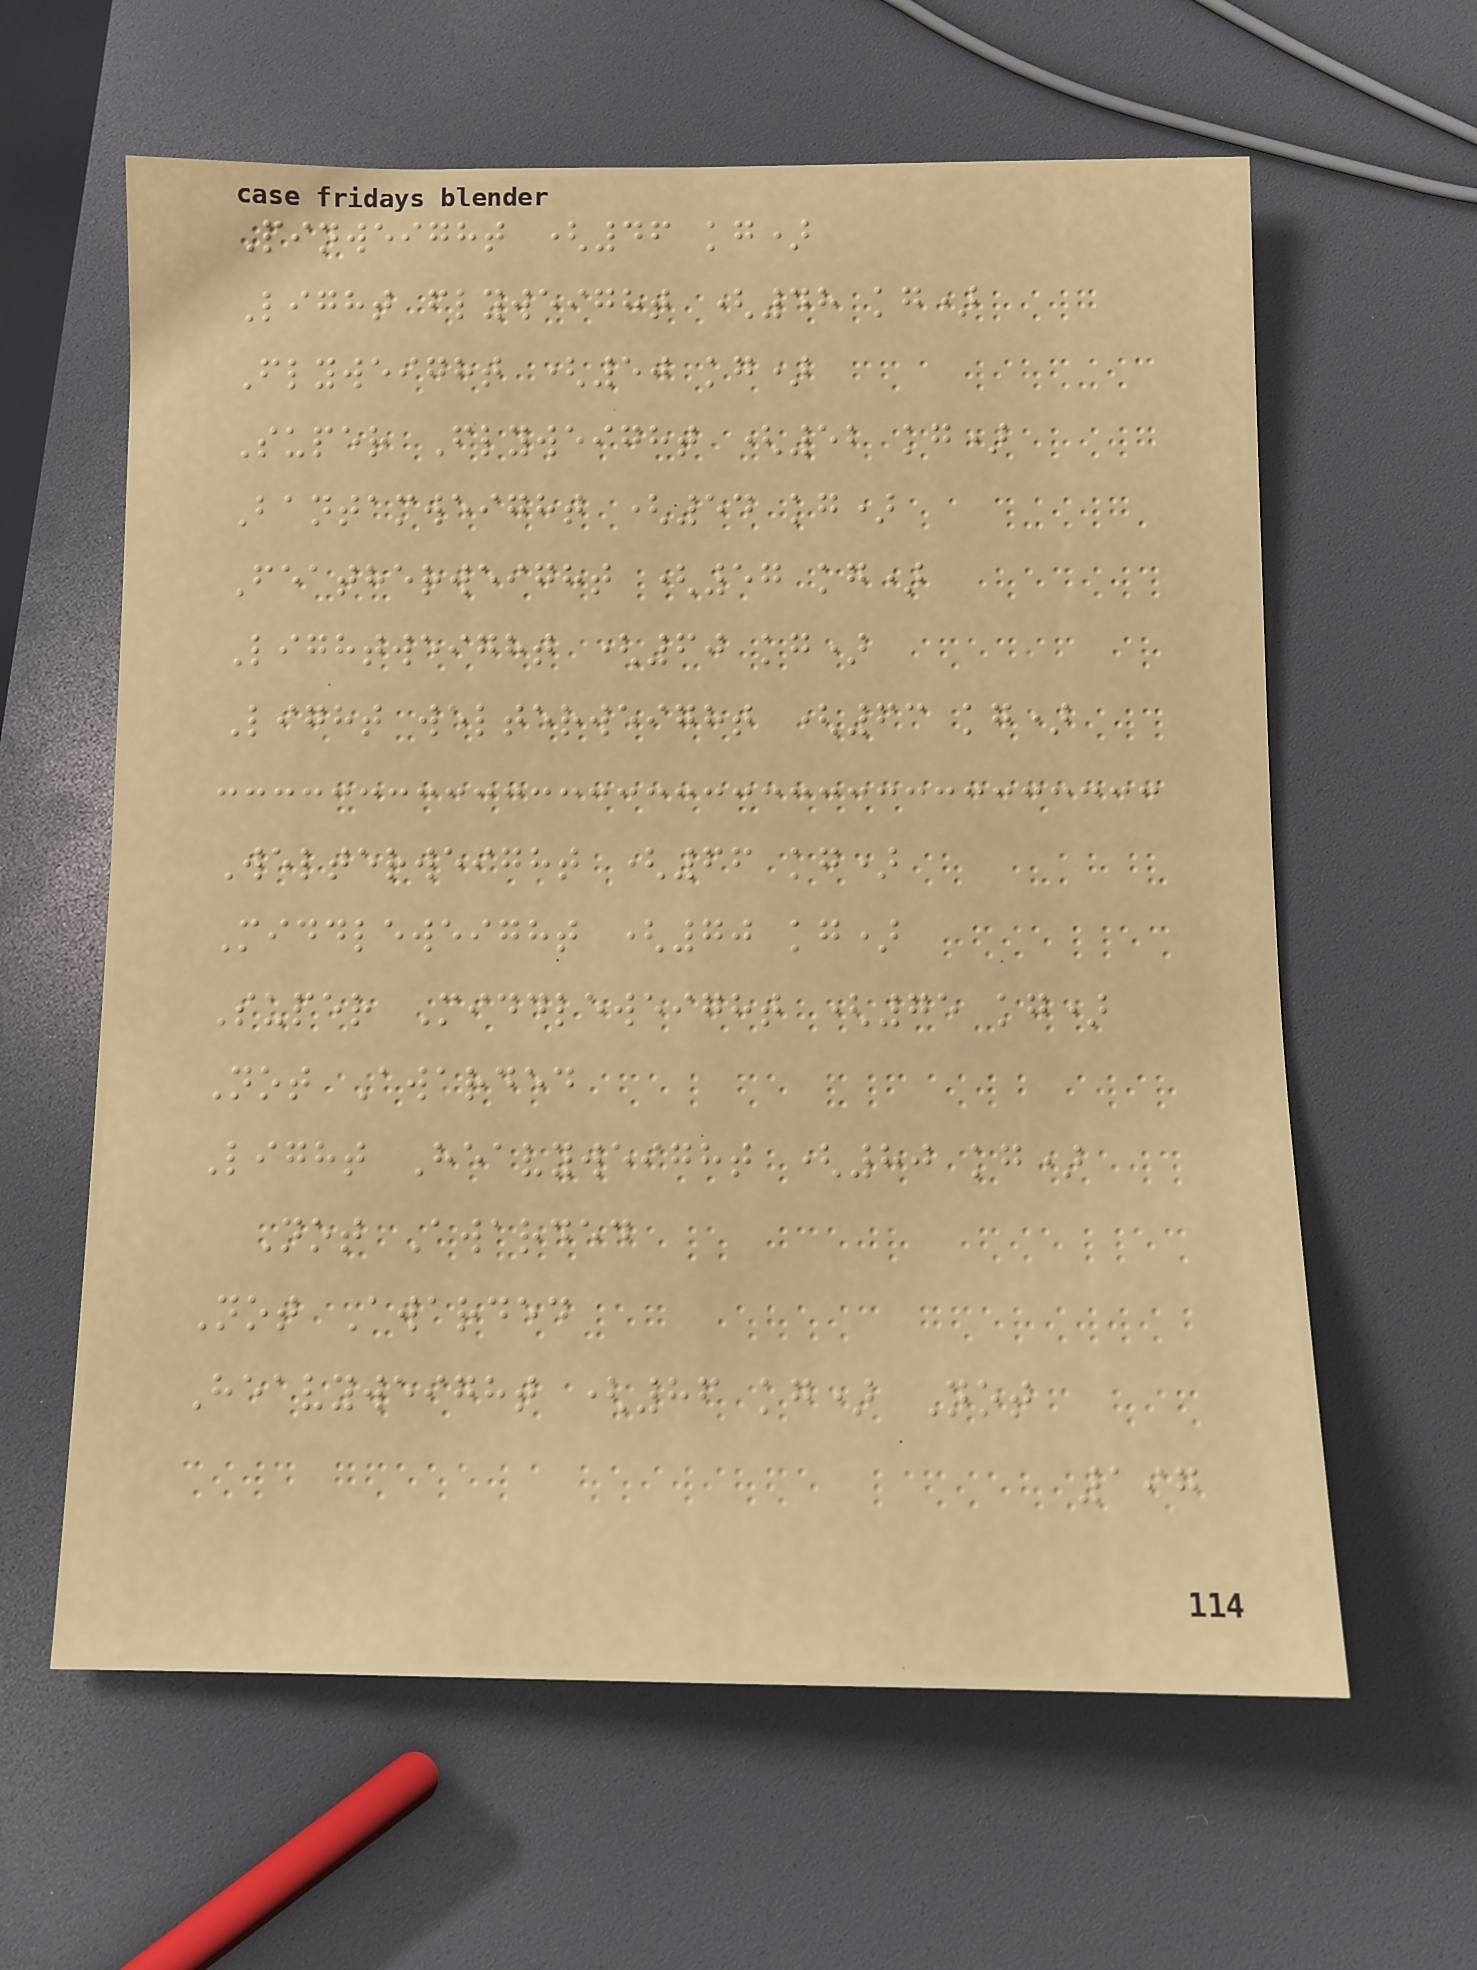Pinweight (46 kg)
Light flyweight (48 kg)
Flyweight (50 kg)
Super Flyweight (52 kg)
Bantamweight (54 kg)
Featherweight (57 kg)
Lightweight (60 kg)
Light welterweight (63 kg)
Welterweight (66 kg)
Middleweight (70 kg)
Super Middleweight (75 kg)
Not Awarded
Light Heavyweight (80 kg)
Not Awarded
Not Awarded
Heavyweight (86 kg) Not
197
